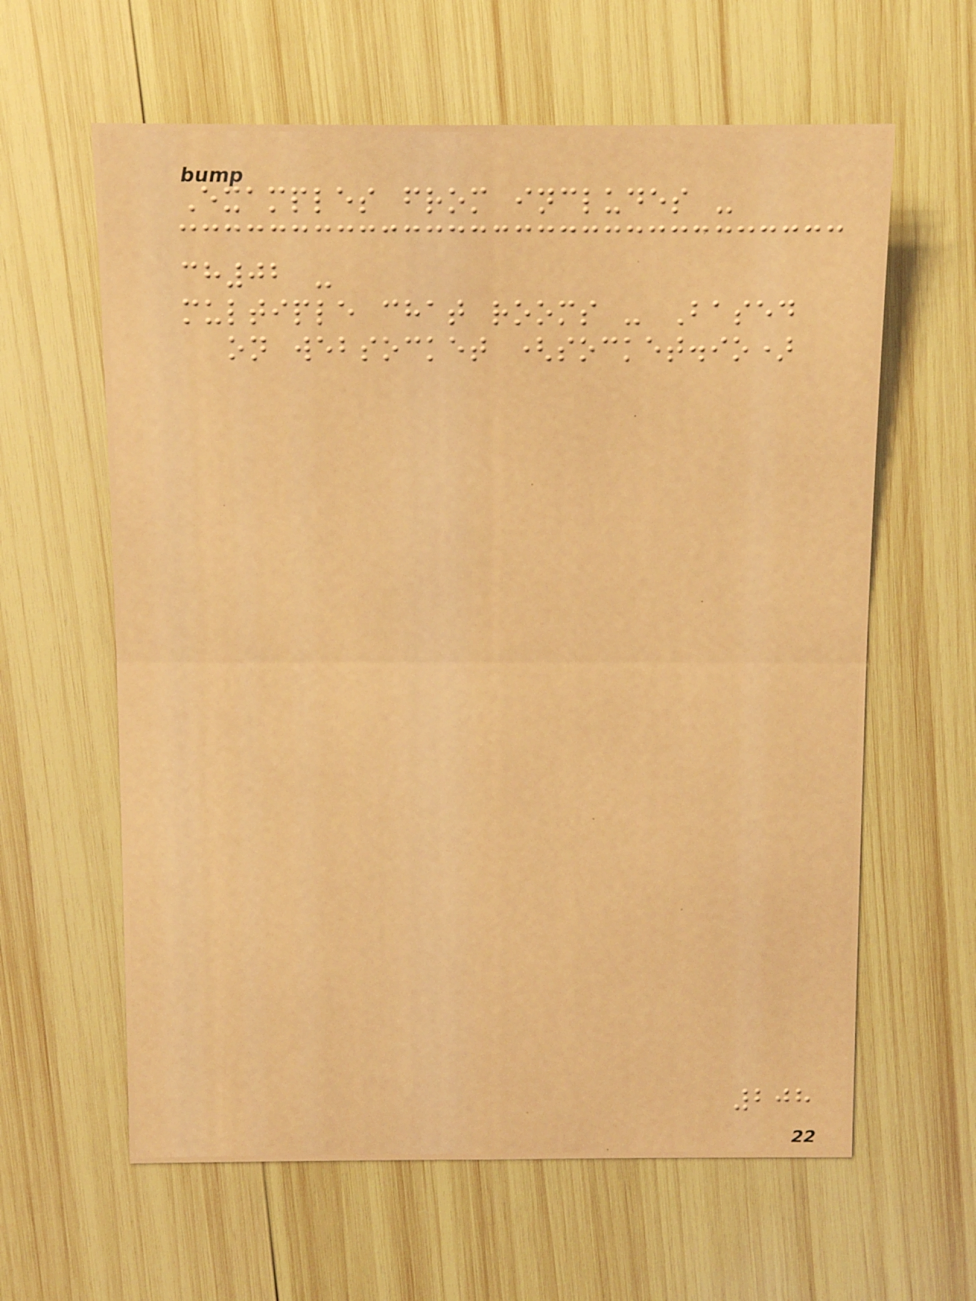Examples from includes -
ch02 -
multiple chat rooms - Based
on websocket (socket.io)
208
